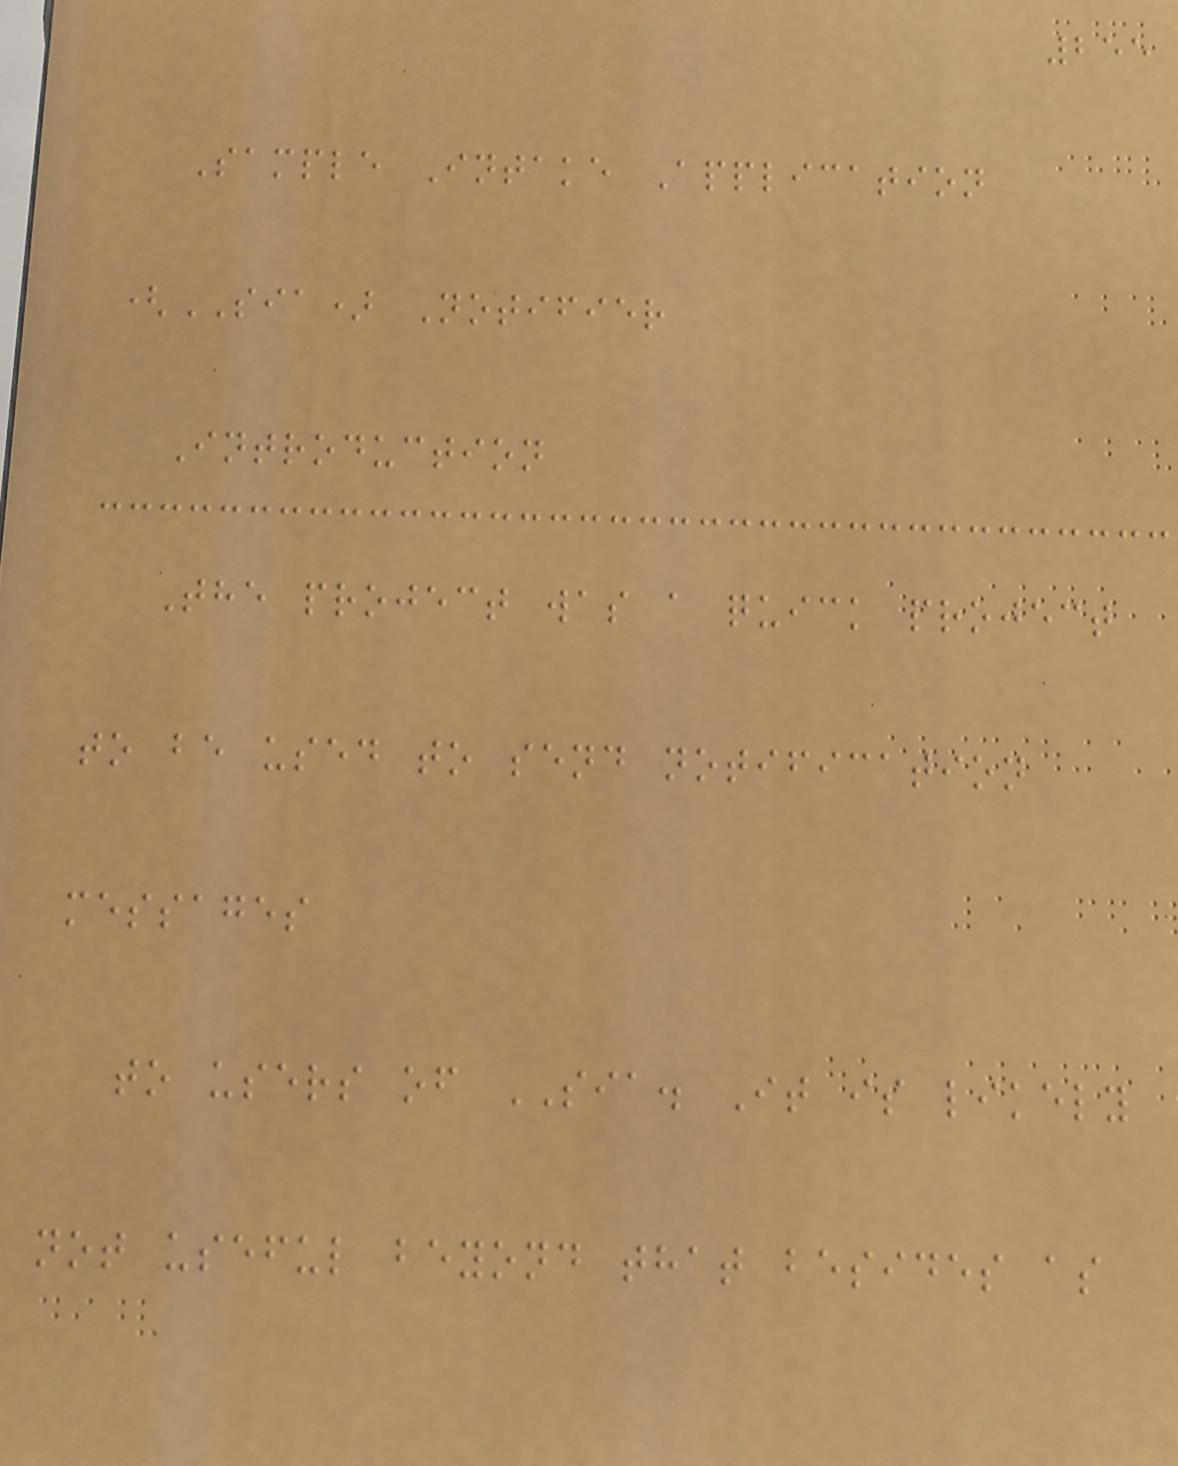255
Sample Intake Application
(SIA) Notifier
Introduction
The project was a quick project
to be used to send notification
messages
to users of SIA. It is likely
not useful beyond that besides as
